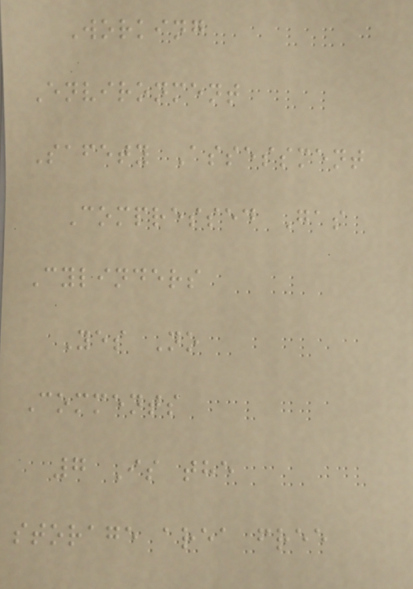Working
Environment
Safety Assessment
Compressed Gas
Cylinders
Yes No
Comments
7 Is the
storage area free
